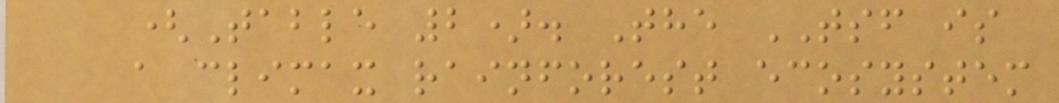(Table 2). The TSF is
a climax rainforest ecosystem
